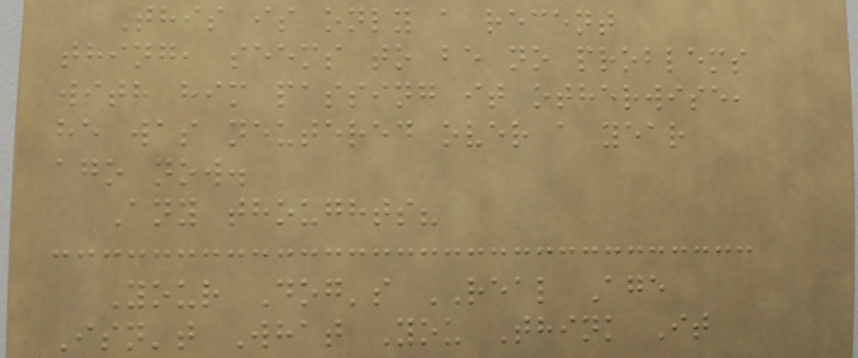This is only a recent
thing, seems to be no problems
with him passing it otherwise,
he was neutered over a year
ago now.
Any thoughts?
Your Dog's REAL Age
Isn't What You Think It
